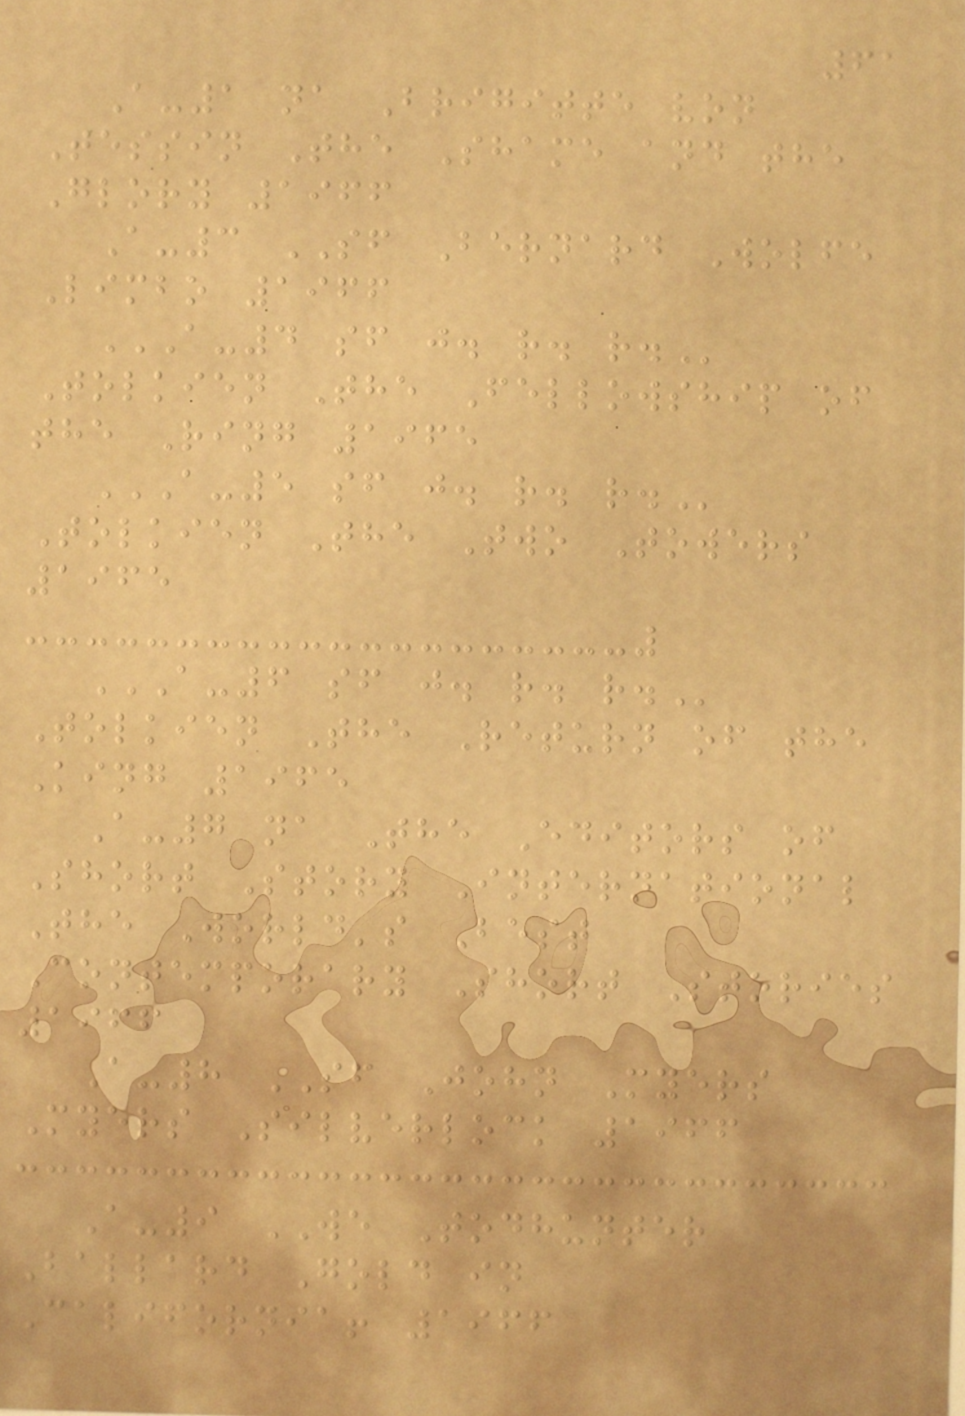61
A-1 na Brigitte von
Tessin The Shame and the
Glory 1966
A-3 SF Bernard Wolfe
Limbo 1966
A-4 SF J. R. R.
Tolkien The Fellowship of
the Ring 1965
A-5 SF J. R. R.
Tolkien The Two Towers
1965
A-6 SF J. R. R.
Tolkien The Return of the
King 1965
A-7 na The Editors of
Short Story International
The World's Best
Contemporary Short Stories
1966
A-8 SF John Myers
Myers Silverlock 1966
A-9 WE Todhunter
Ballard Gold in
California! 1966
